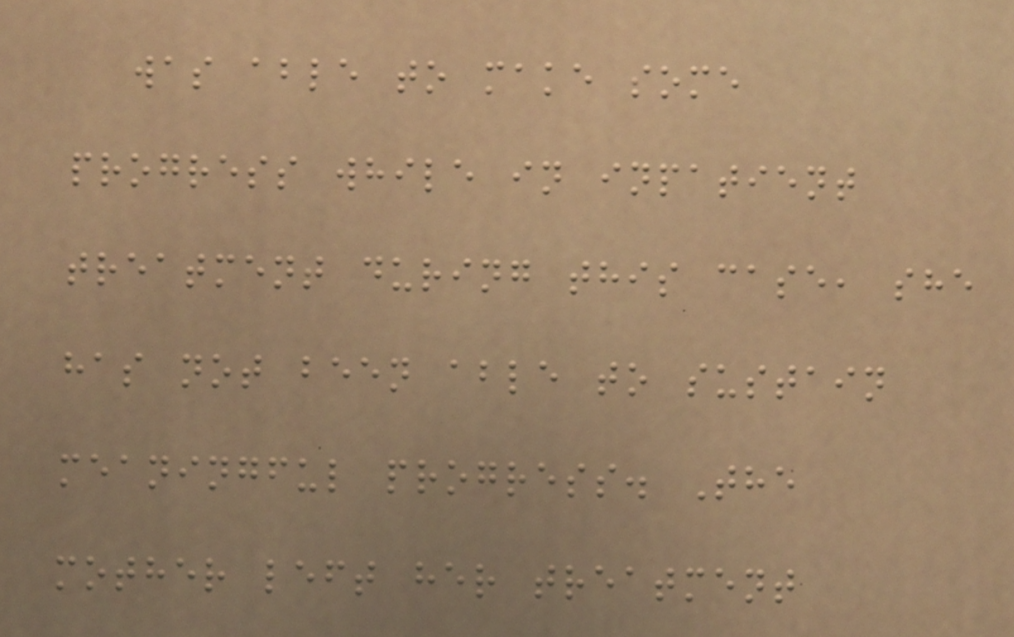was able to make some
progress while in inpatient
treatment during this case, she
has not been able to sustain
meaningful progress. The
mother left her treatment
